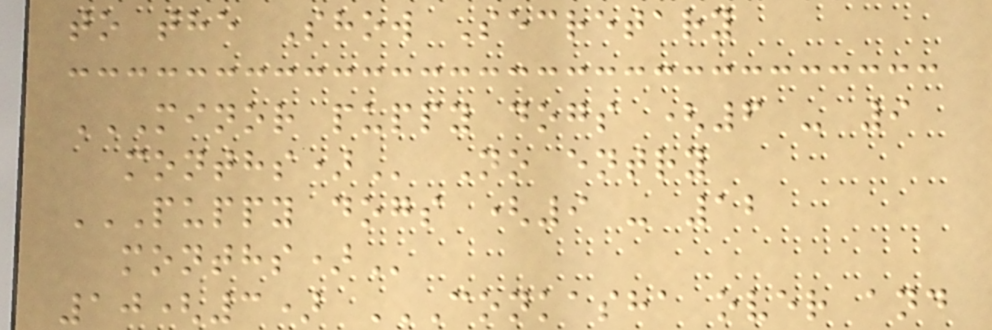to the Show Secretary
MINOR PUPPY DOGS (6 - 9
MONTHS) No entry
PUPPY DOGS (9 - 12
MONTHS)
10(3) CONKASHA OVER AND
